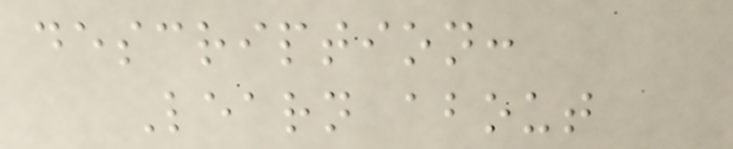description:
Learn about
